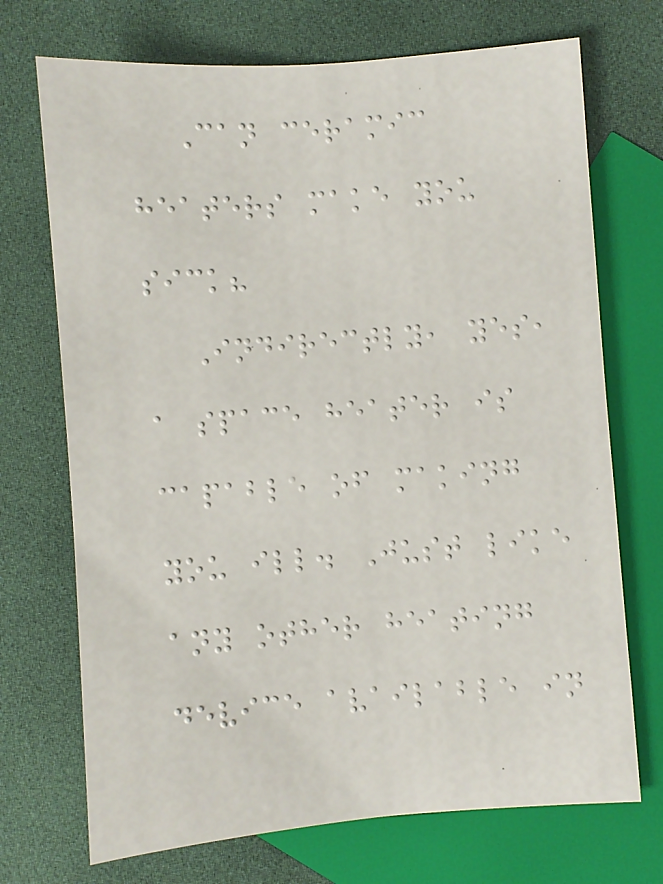Can ceramic
heaters make you
sick?
Indirectly, yes,
a space heater is
capable of making
you ill. Just like
any other heating
device available in
